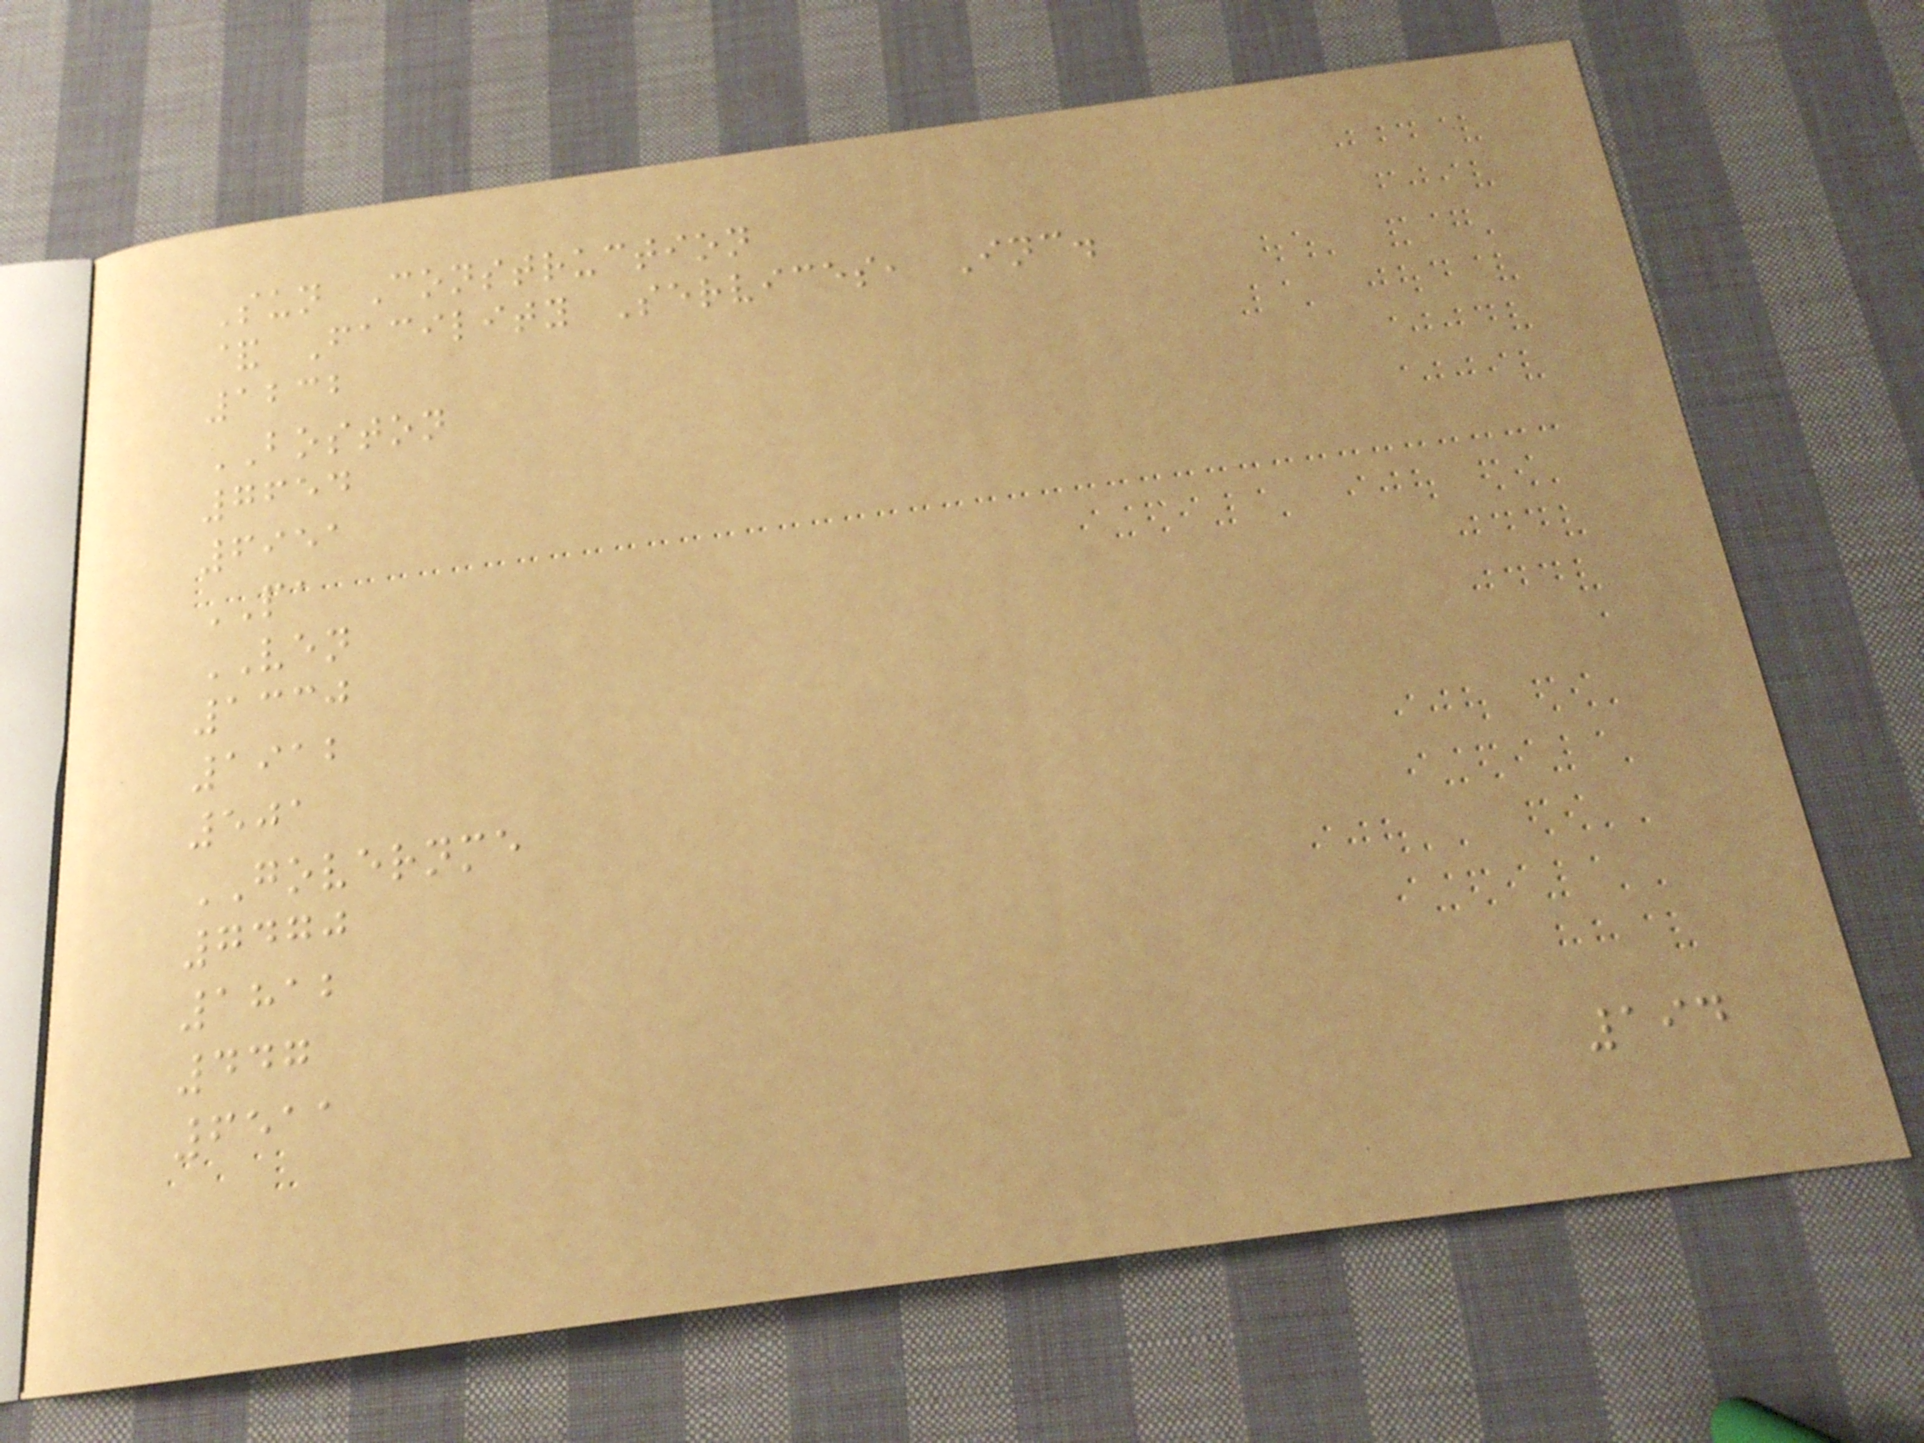Sun Construction
& Facility Services, Inc.
1232
BOSTON
7654
6951
PA
VEN
1330
1912
501
GOVERNME
7470
1812
447
6511
194
